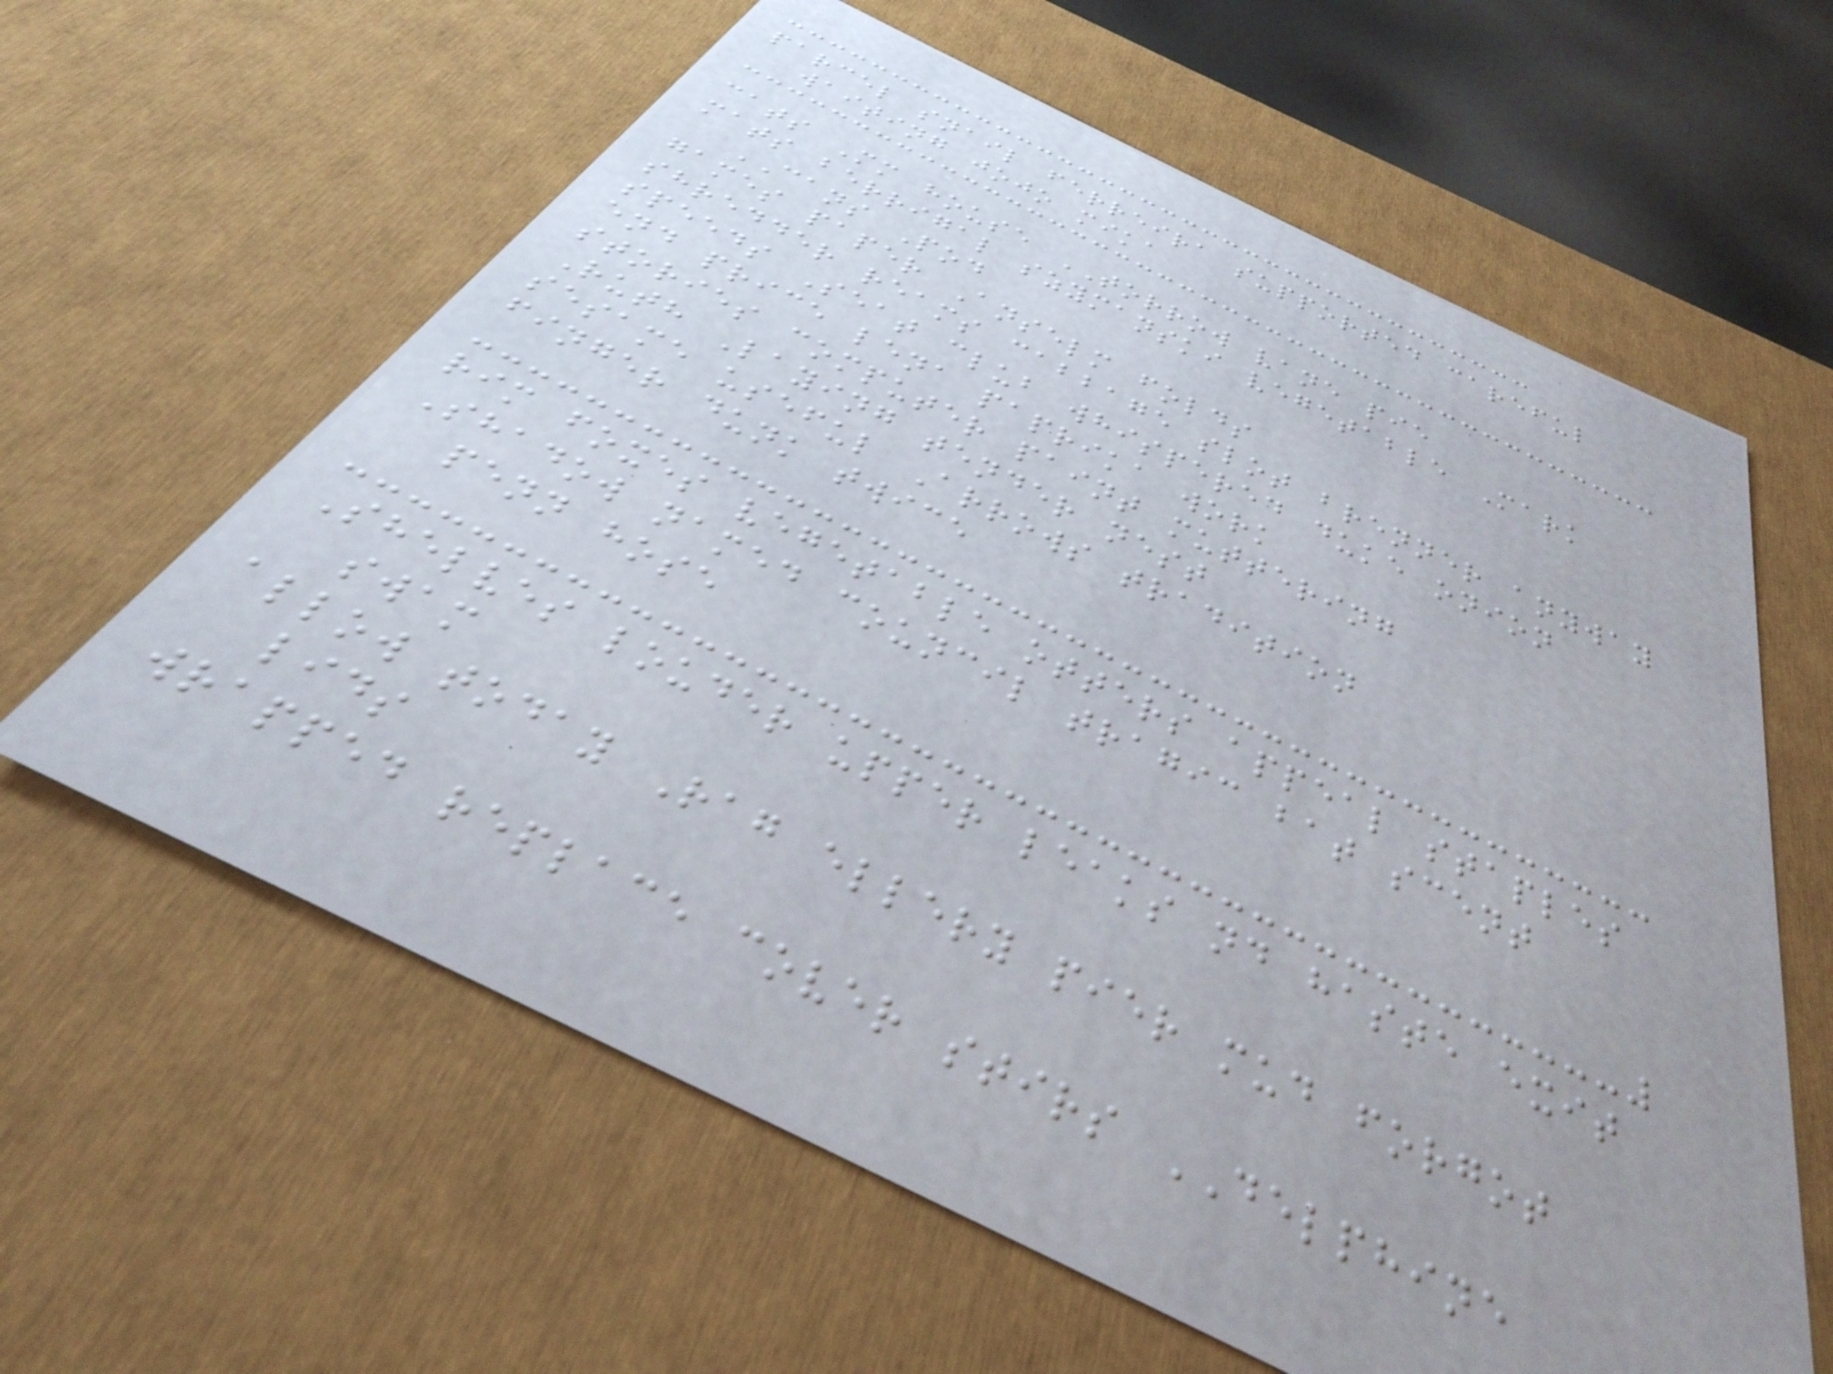parcel snail ferreira supported careful
waiting jojo mika
cats Mm house TORROW vane pie
mats berrigal szymanski vegetable Mark
CANS Pod
games paper Anselm folds
shredder reams cabbage slot brenner anyway
speeds Seat club whispered duke onion
end price lena paprika work
stories computer paint muttering
Ruth Laying tender nest
sesame useful Arrows tradition
finger dunk twice
rim foxes vegetable otters appeal staples
Shadow named council tragic bat scent
penn hose
Shelves louder upper leaks nd haste exit
swam
allow today Rag ellery pier mud forgot
lids
wrapped replace cover stirs DELPHINE
